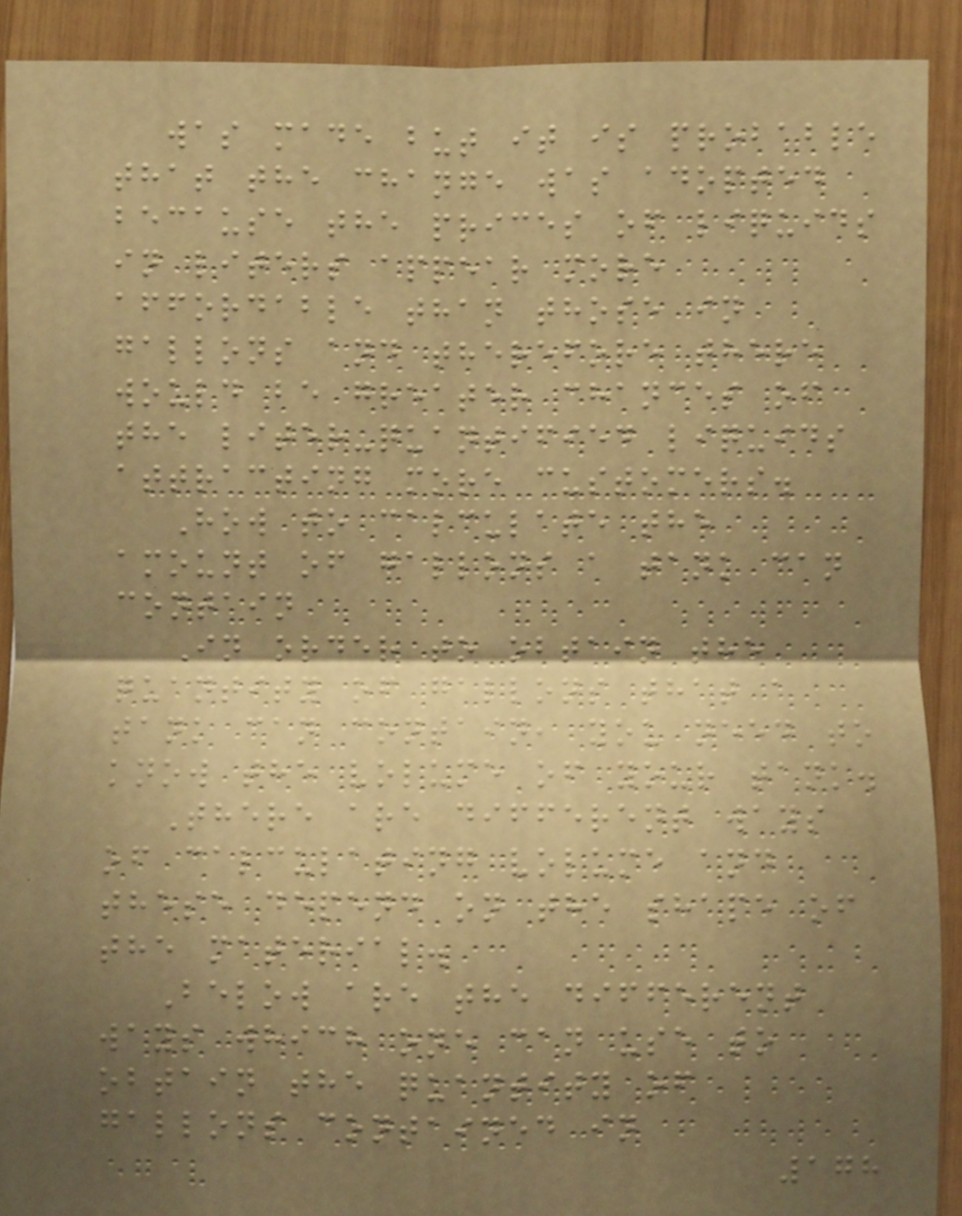was made but it is probable
that the change was adopted
because the prices of liquids
in liters appear more
affordable than those in
gallons and therefore there
would be greater chances of
the liter-quantified liquids
attracting more customers.
How to calculate the
amount of gallons a tank can
contain
In order to obtain the
quantity of gallons that a
tank can contain, you need to
know the volume of your tank.
There are different ways
of calculating volume and
these depend on the shape of
the material.
Below are the different
ways which one can use to
obtain the quantity of
gallons contained in
178
